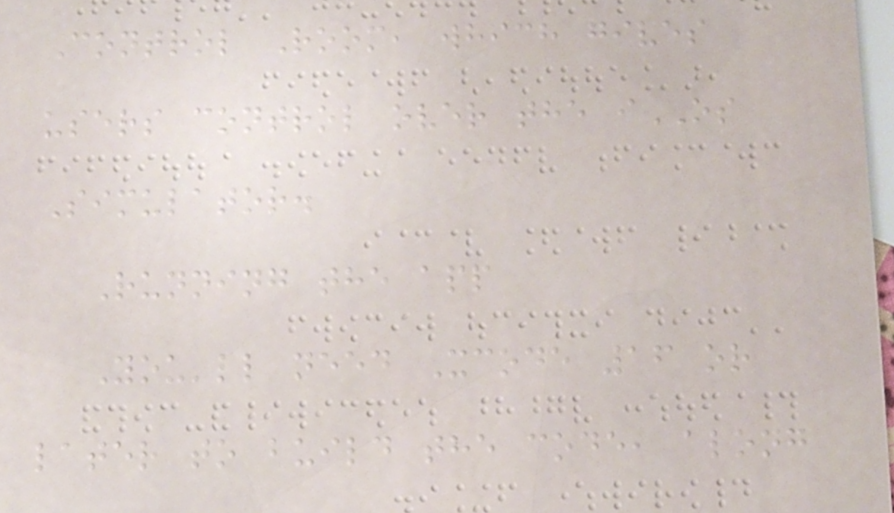Control Room, which gives
users control over the iOS
Simulator.
Running the app
You'll need Xcode 16 or
later to build the code, along
